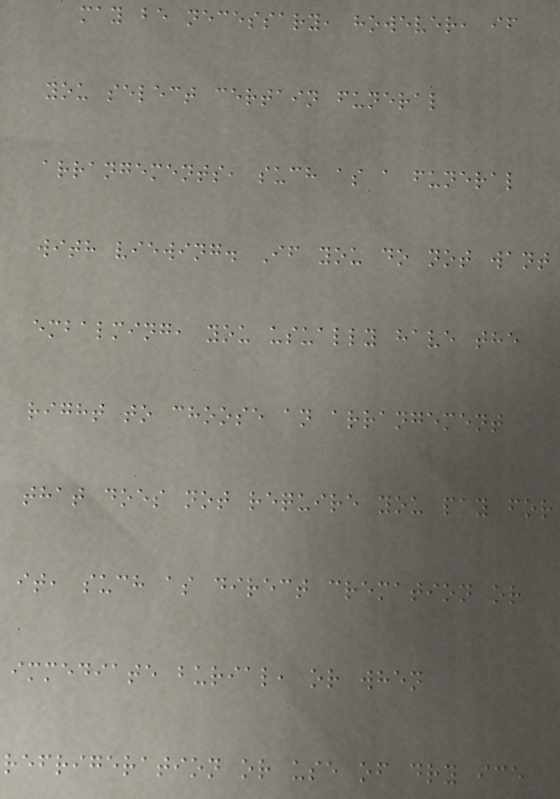may be necessary, however, if
you select certain funeral
arrangements, such as a funeral
with viewing. If you do not want
embalming, you usually have the
right to choose an arrangement
that does not require you pay for
it, such as direct cremation or
immediate burial, or when
refrigeration or use of dry ice
